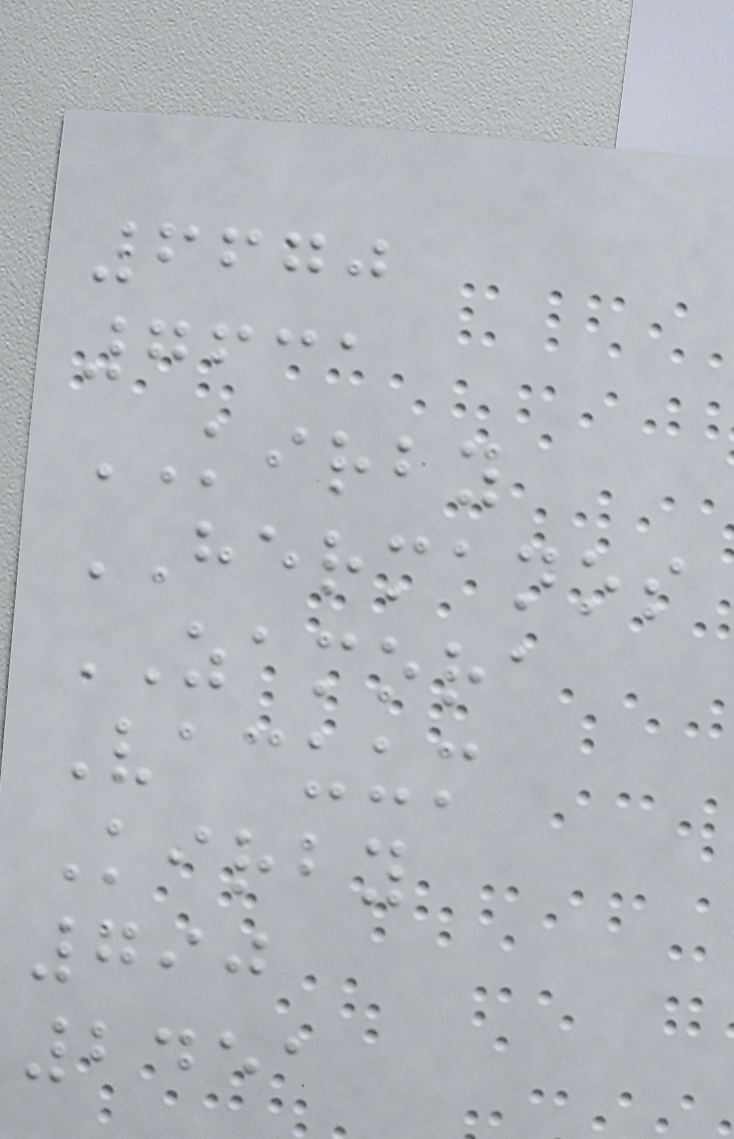6670
7631
KIRBY
HERMANOS
ZAMORA
Vacuum
Kirby
790
2451
